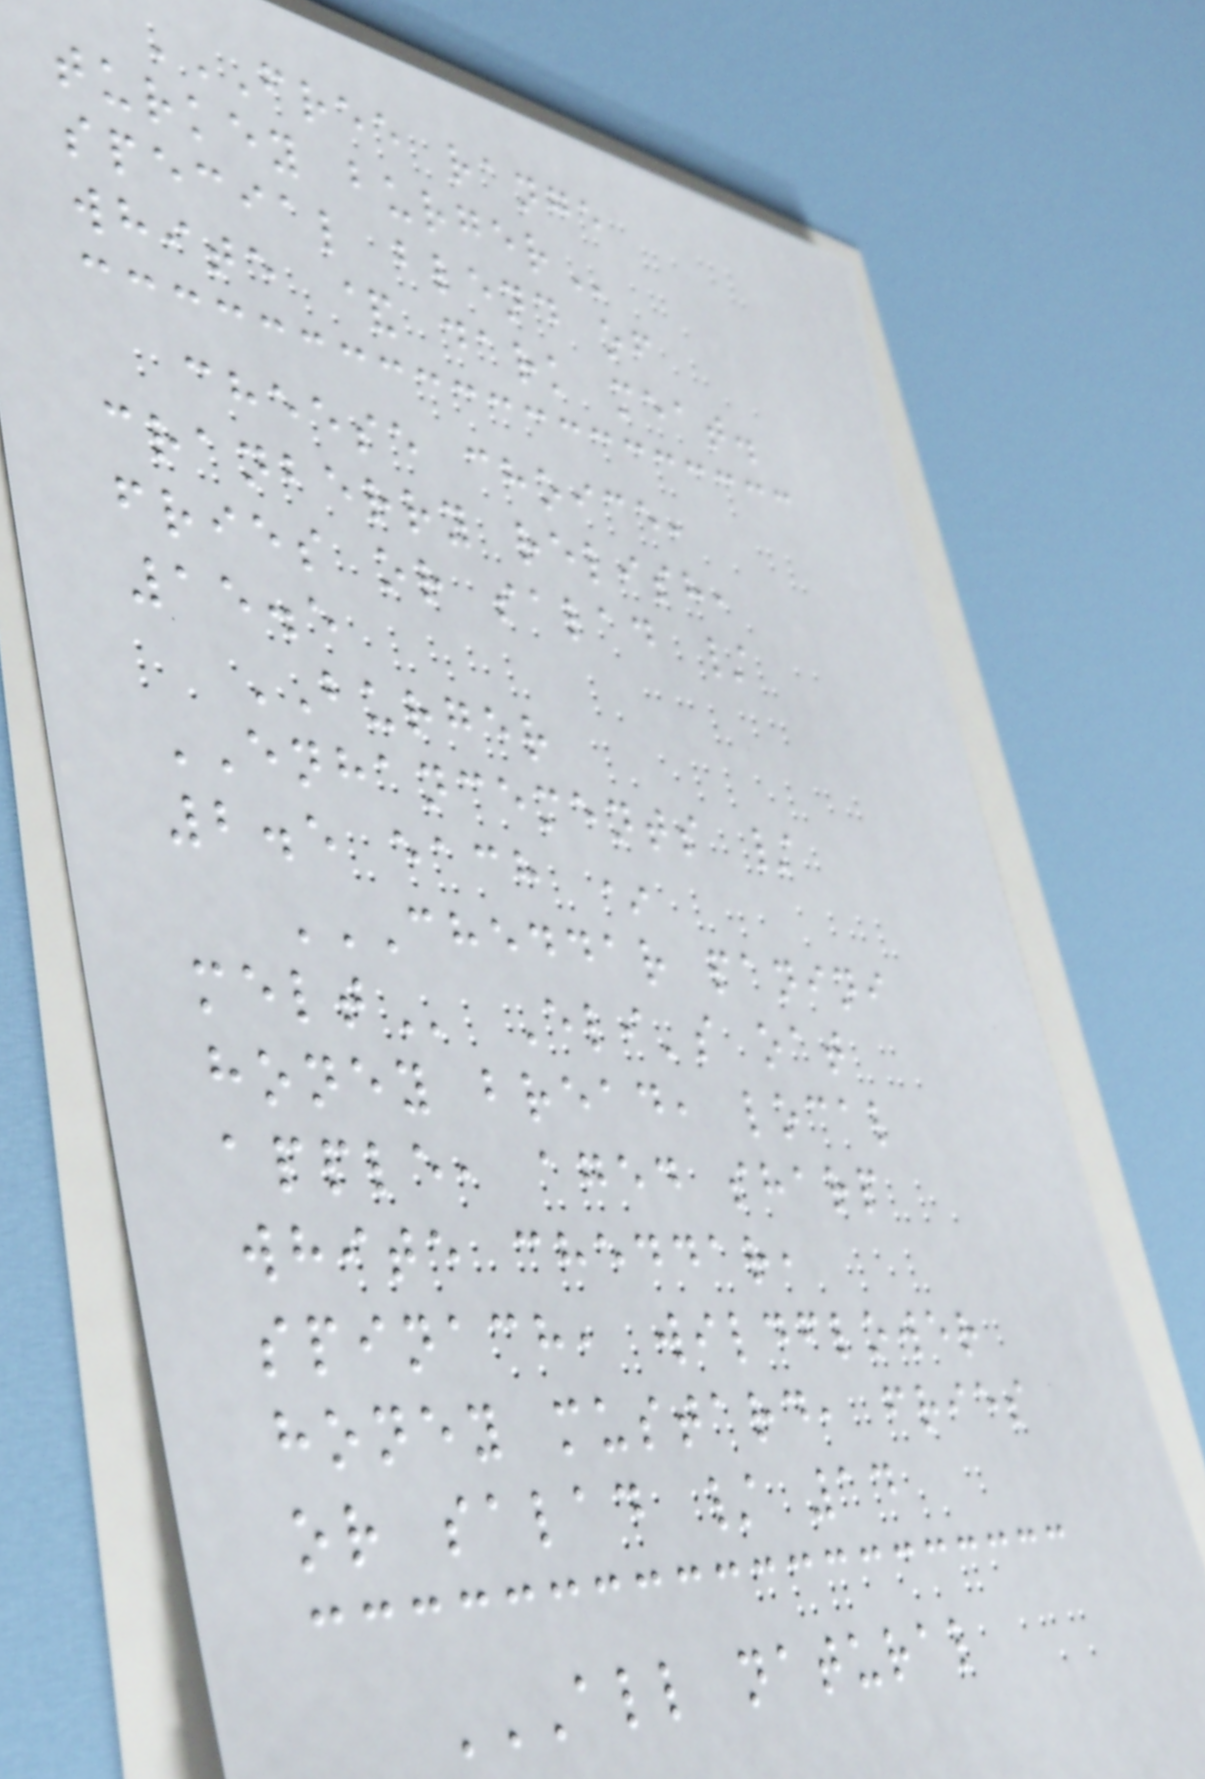FREE RANGE
TURKEY BURGER
special blend of
white & dark meat.
cheese choice,
cranberry relish,
fries or salad /
15.5
BURGER
ENHANCEMENTS /
2.5 each *
CHEDDAR PANINI
MELT Eli's oat
honey bread, local
apple, aged sharp
white cheddar,
spinach, wildflower
honey mustard, fries
or salad / 14
ALL NATURAL
